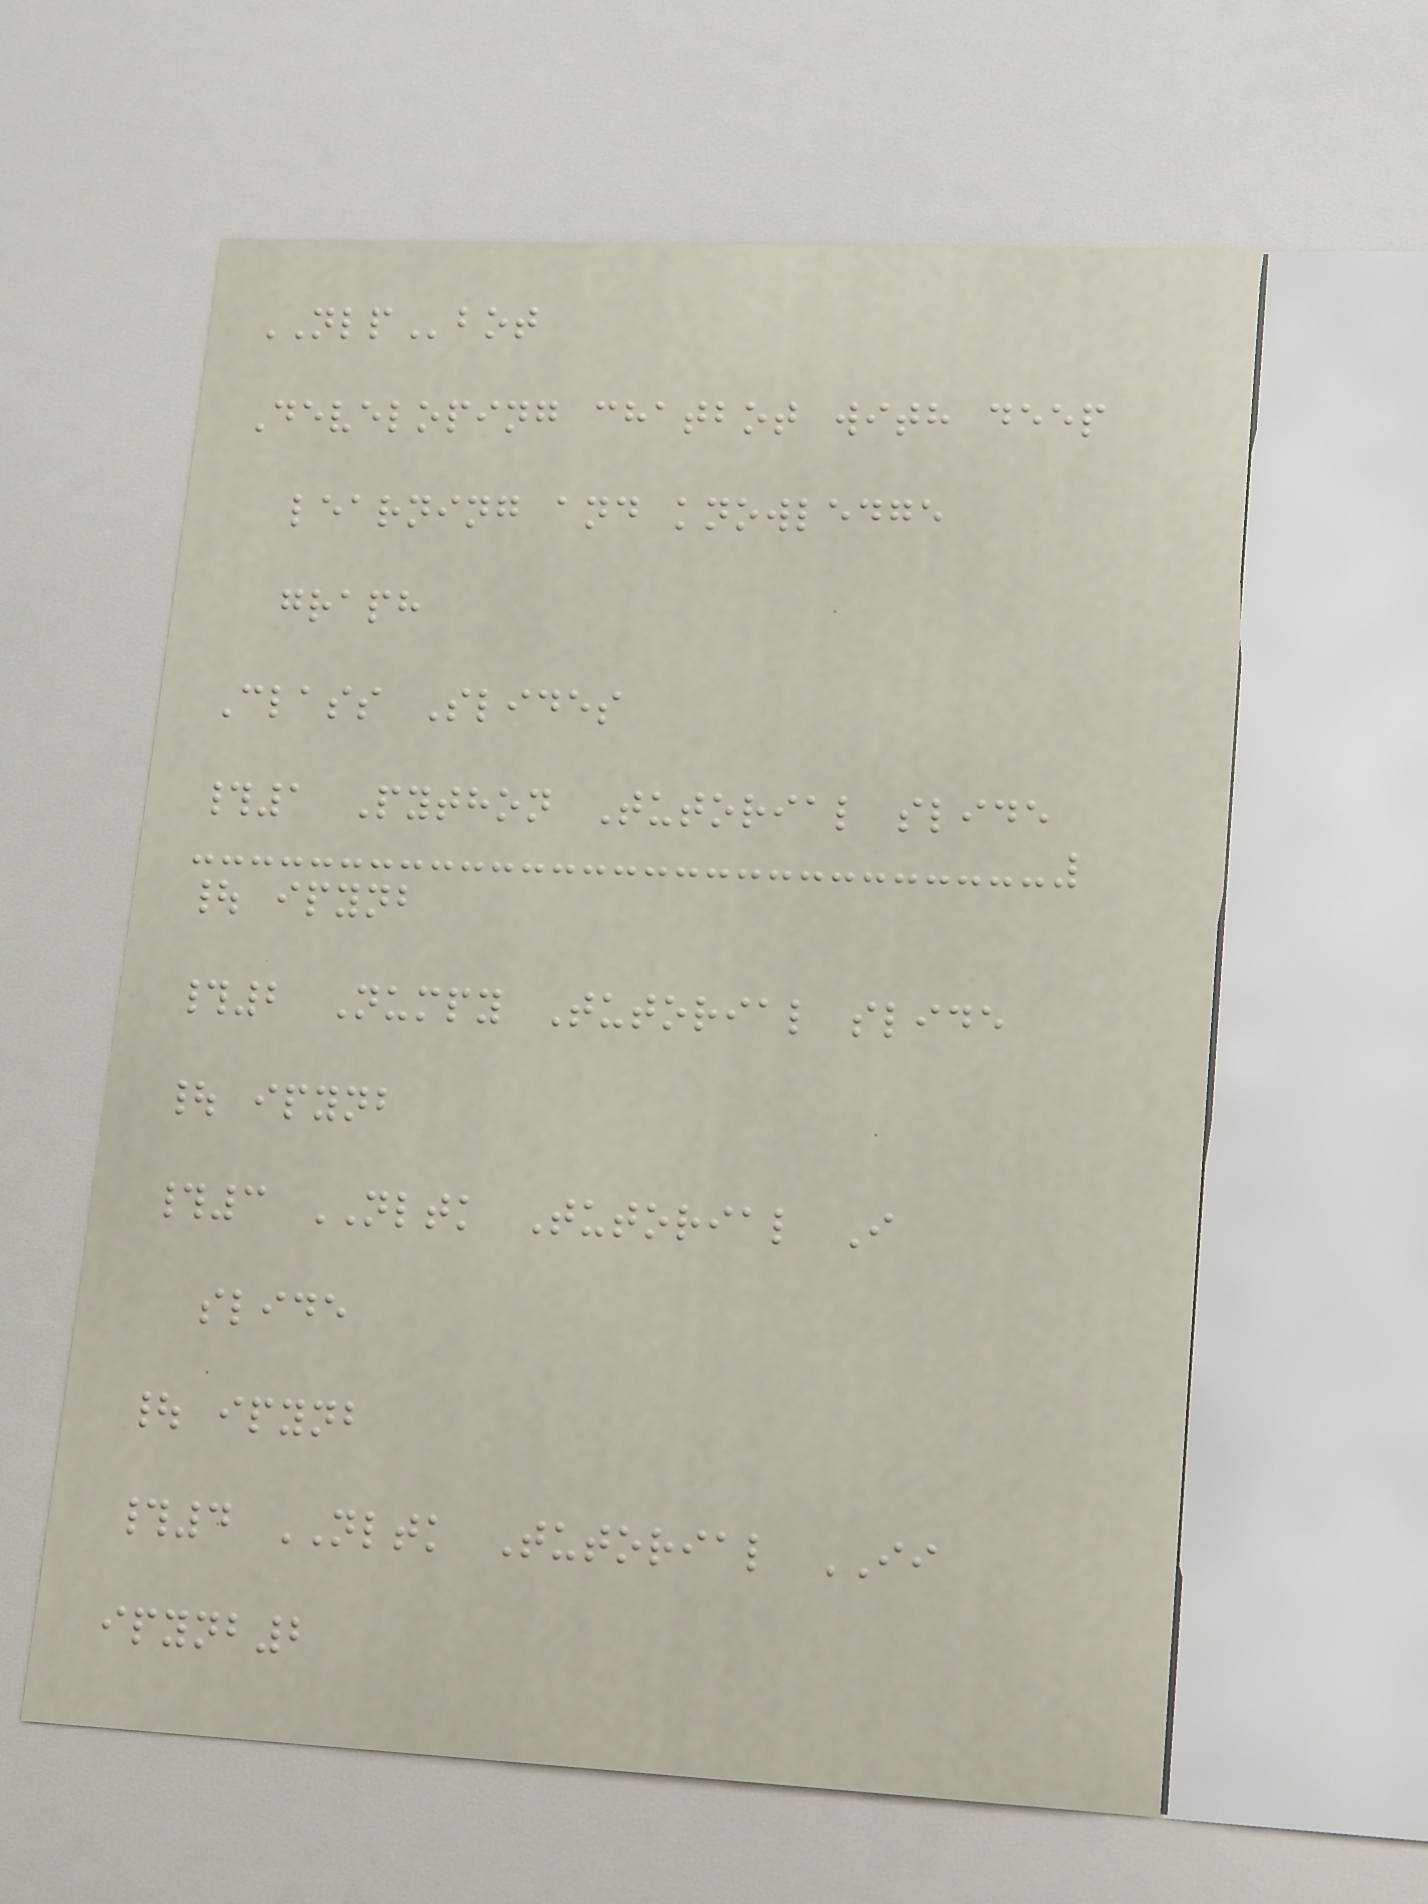NLPbot
Developing chatbot with deep
learning and knowledge
graph
Class Slides
#1 Python Tutorial slide
| ipynb
#2 Numpy Tutorial slide
| ipynb
#3 NLTK Tutorial I
slide
| ipynb
#4 NLTK Tutorial II
ipynb2
